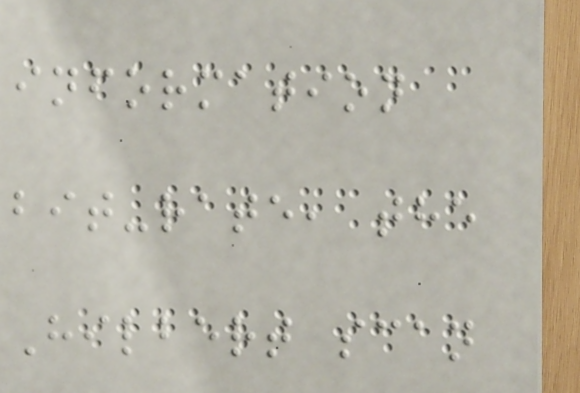information
bit-rate, the
Hilbert scan
